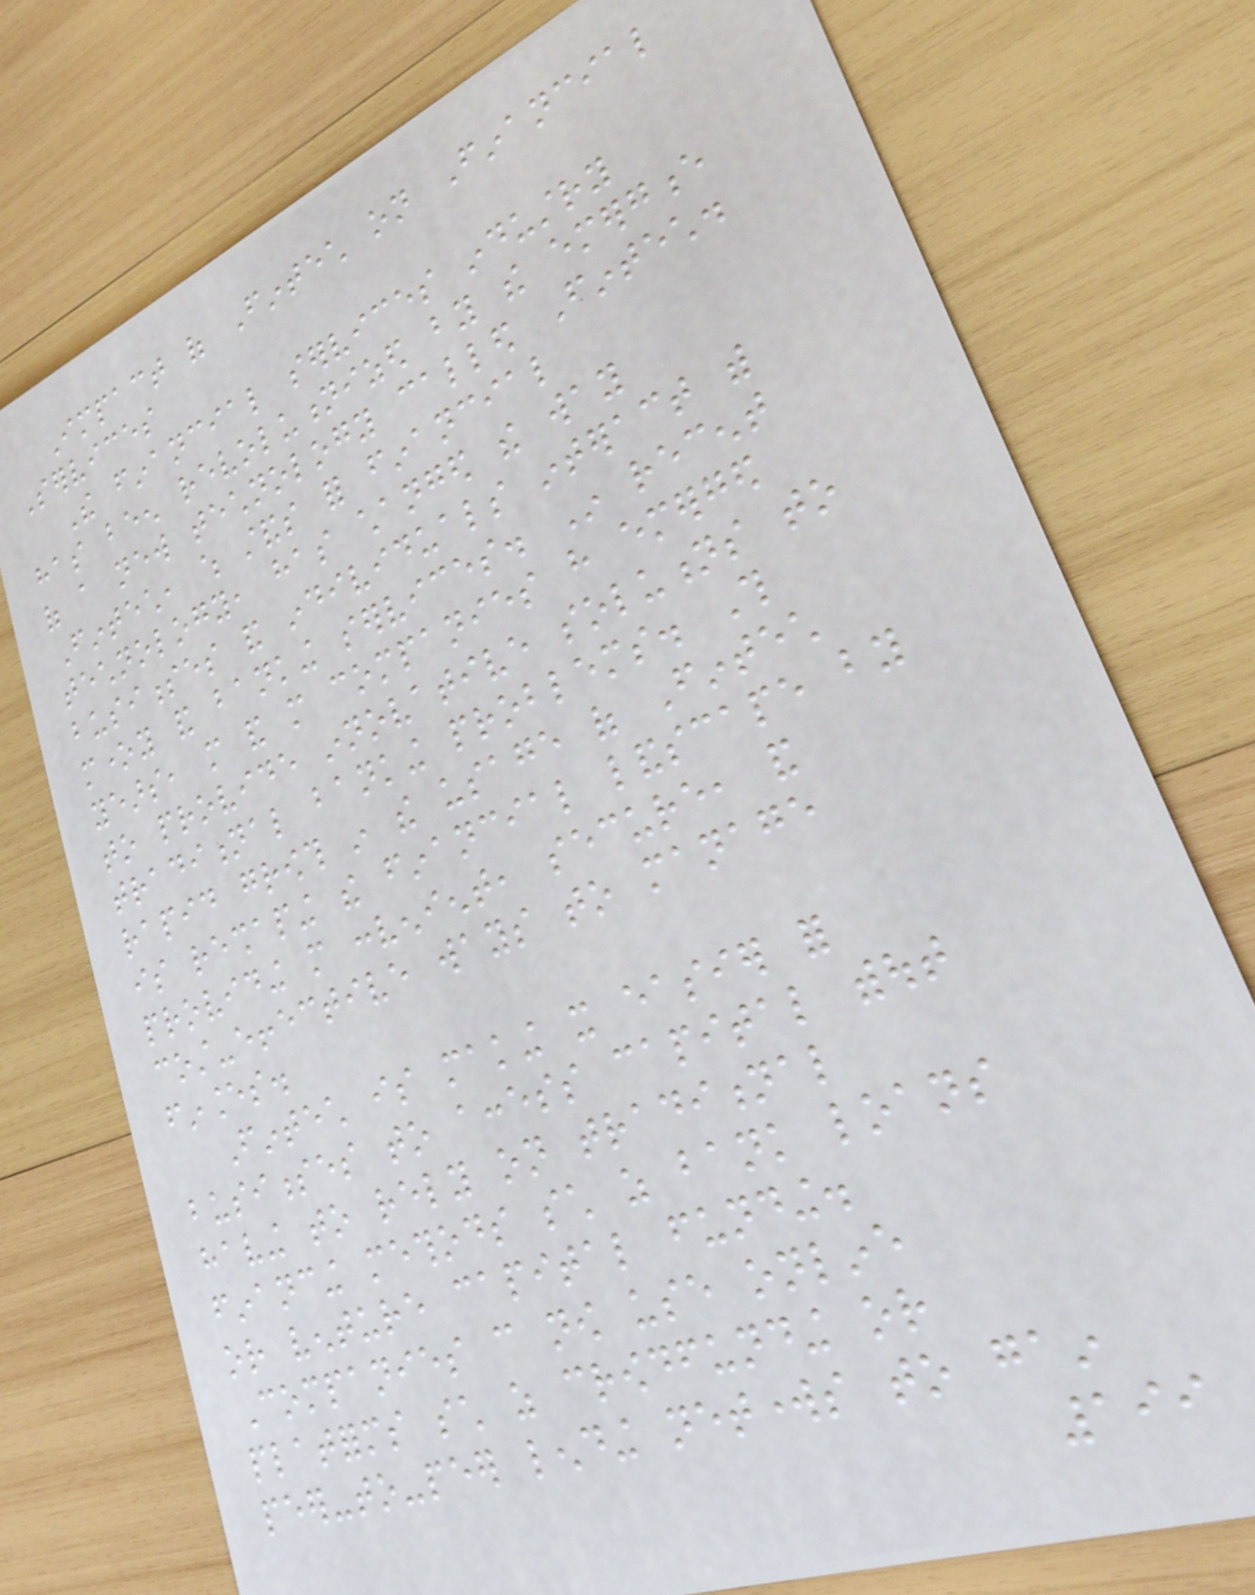Impact of Fintech on Financial
Services
The financial services industry
has been revolutionized by the emergence
of a new technology called Fintech.
Fintech, which stands for financial
technology, has changed the way
businesses and individuals interact with
money and banking services. In recent
years, more and more companies have emerged
to provide innovative solutions to
traditional banking problems. This
rapid growth in the usage of Fintech
is reshaping the financial landscape by
providing more convenient, secure, and
cost-effective ways to manage
finances.
Fintech is making it easier for
businesses to access capital without
having to rely on traditional
financing methods such as bank loans
or venture capital funding.
Companies can now use online
platforms such as crowdfunding or
peer-to-peer lending networks to gain
199
